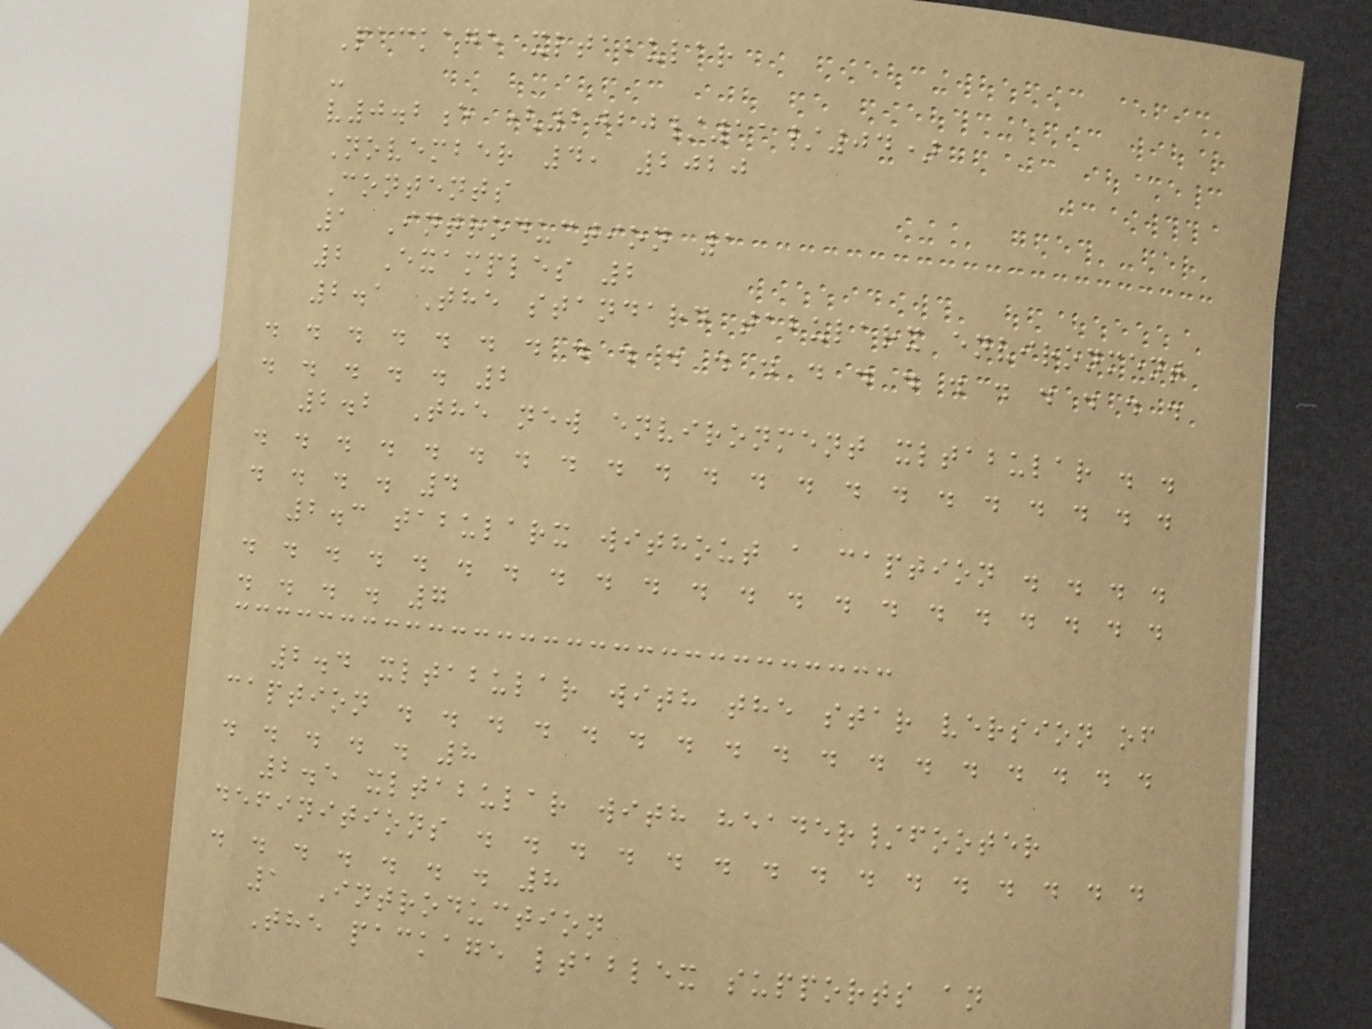Package xltabular
-
v0.2e (2020/11/04)
November 4, 2020
Contents
1 Introduction 1
2 Examples 2
2.1 The standard tabularx environment
. . . . . . . . . . . . . . . . . . . . .
. . . . . 2
2.2 The new environment xltabular . .
. . . . . . . . . . . . . . . . . . . . .
. . . . 4
2.3 tabularx without a caption . . . .
. . . . . . . . . . . . . . . . . . . . .
. . . . 7
2.4 xltabular with the star version of
caption . . . . . . . . . . . . . . . . .
. . . . . 8
2.5 xltabular with header/footer
definitions . . . . . . . . . . . . . . .
. . . . . . . 8
1 Introduction
The package ltablex supports an
